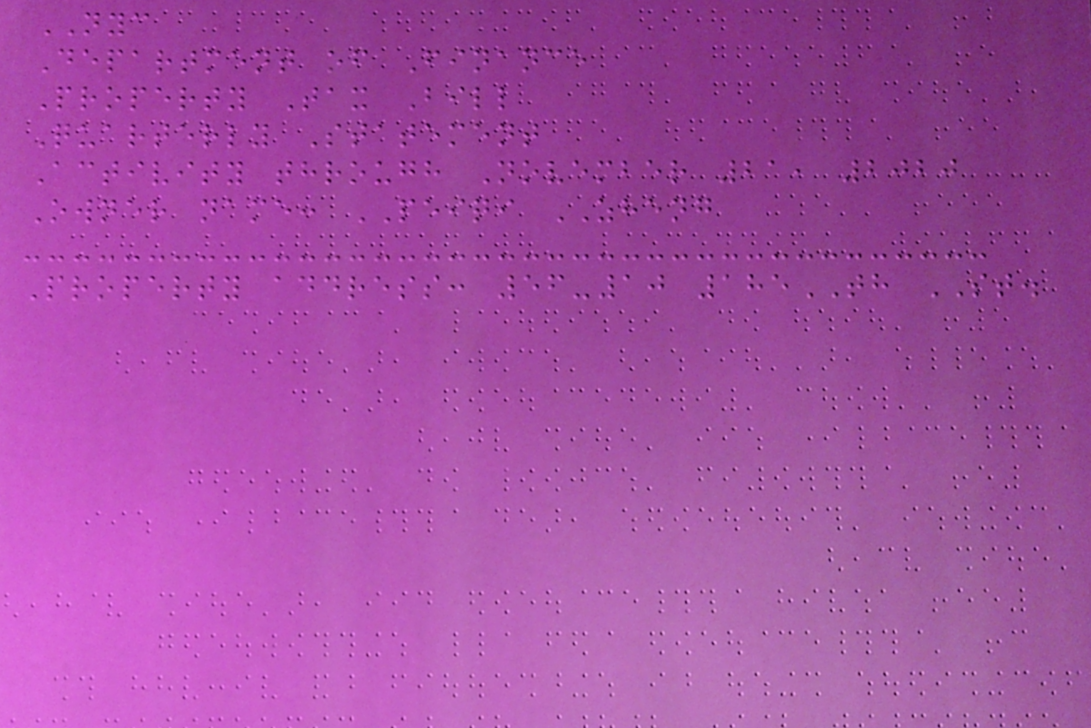NYC
Department of Finance
Property Tax Bill
Quarterly Statement
Activity through November 21, 2020
Owner name: PEIQI ZHENG
Property address: 56-10 185TH ST.
